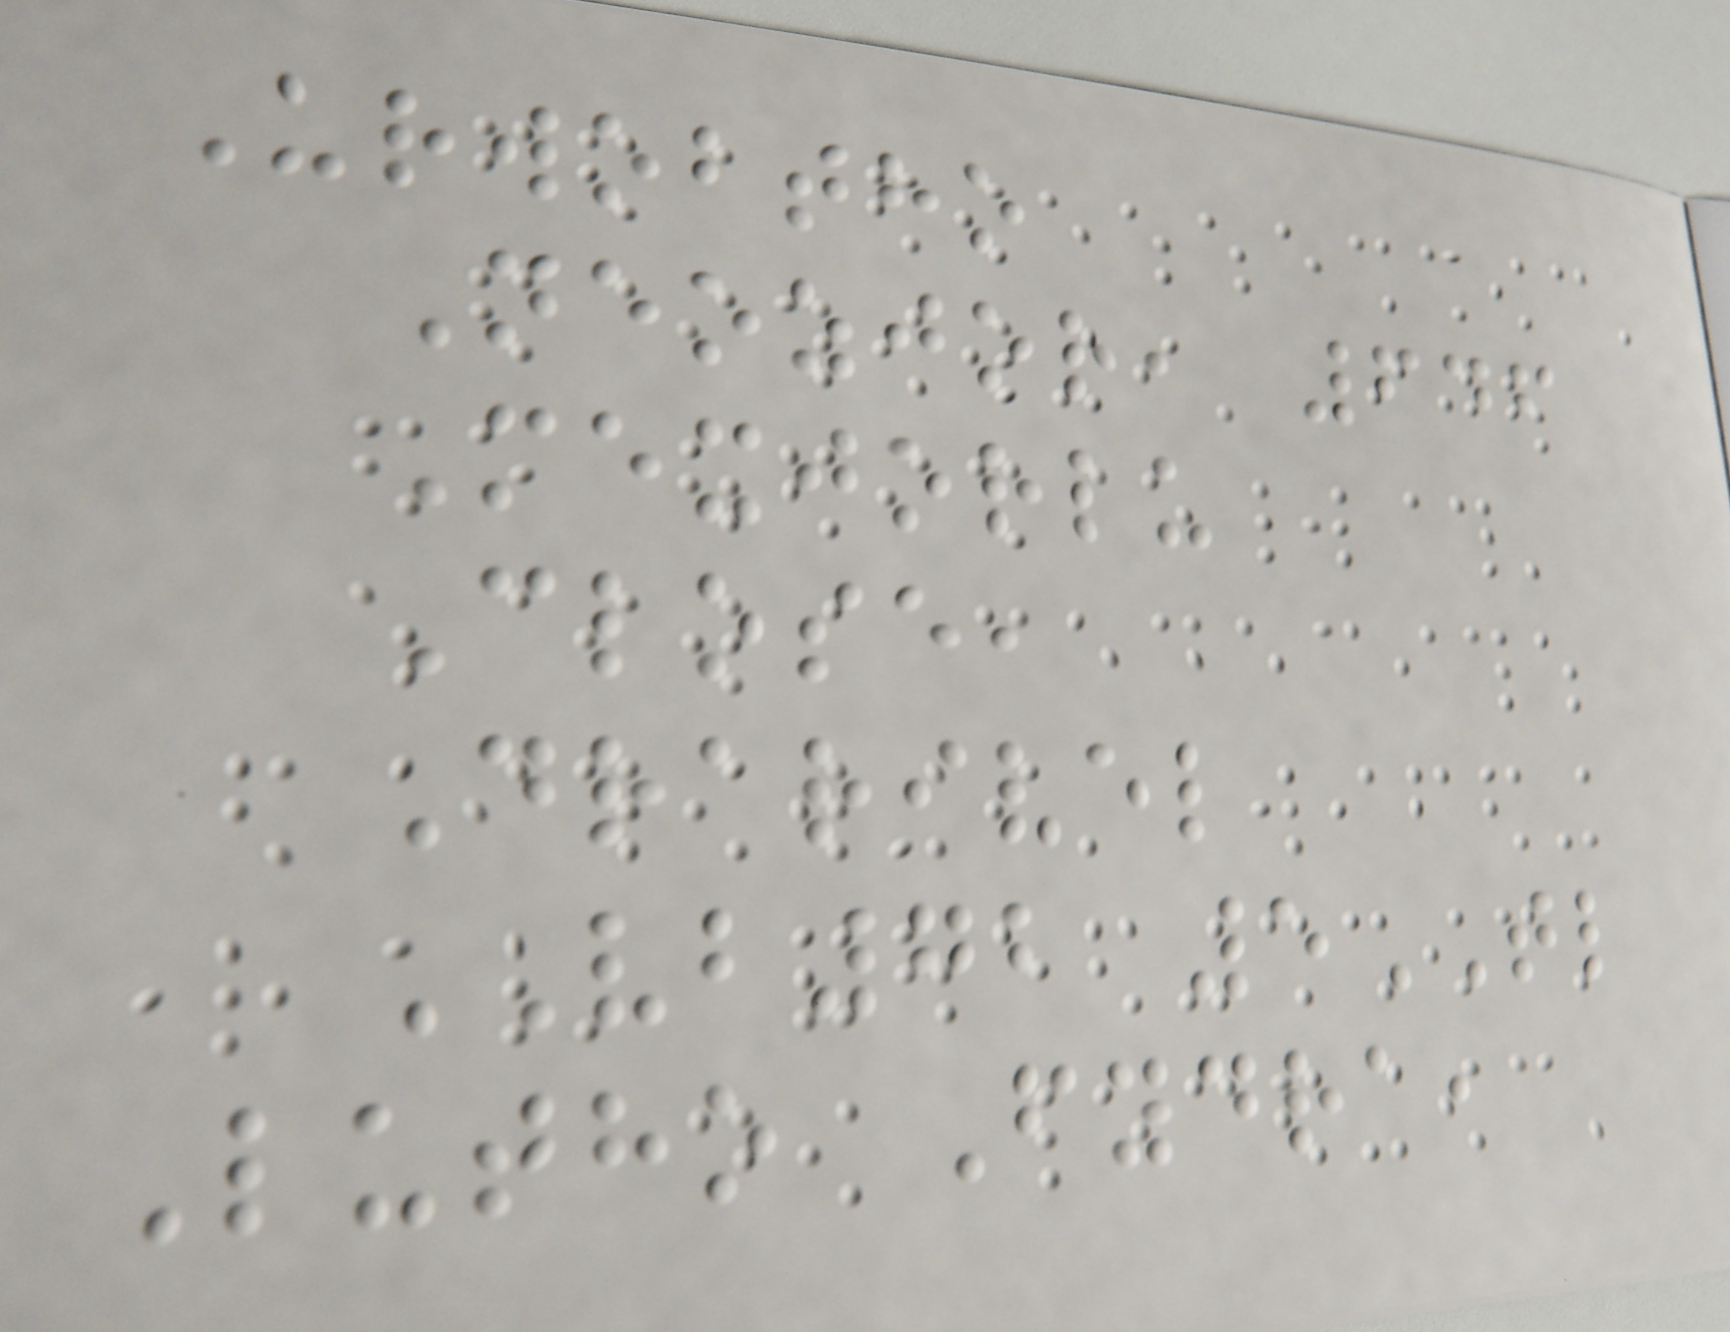Urwobtho
Neozjor, 646
Mexjorlu
Close,
Drarivel
VB72 5TL
Lutho Fydra,
